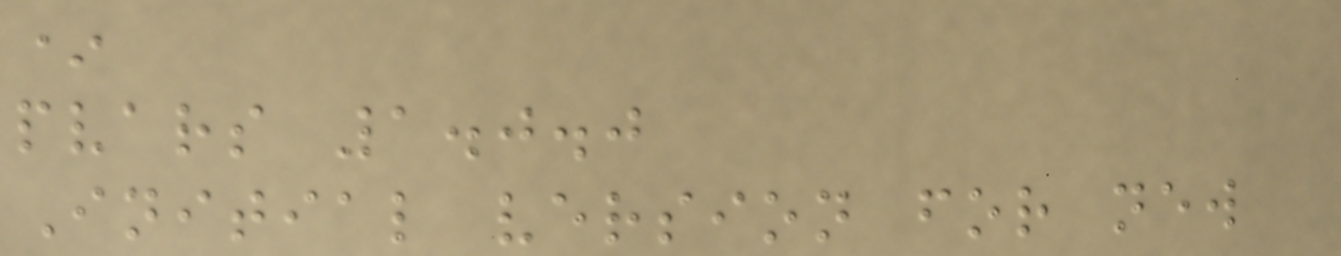*
pvars 1.0.0
Initial version for new
